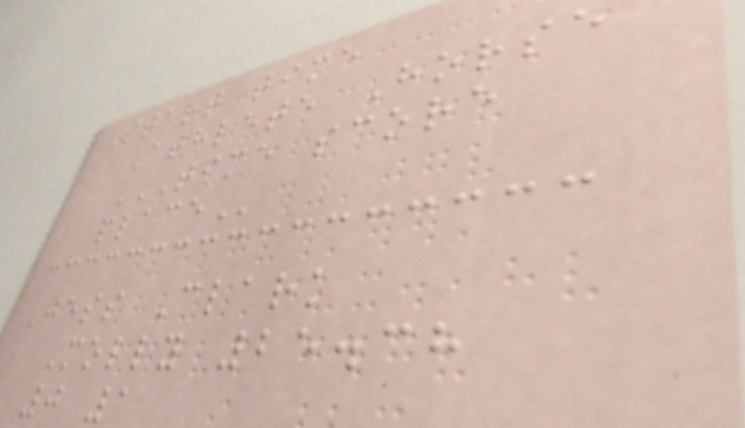Start time
Athlete Horse
TIME SCORE
PLACE
Jess Clark
Molly 25.38
0 1
